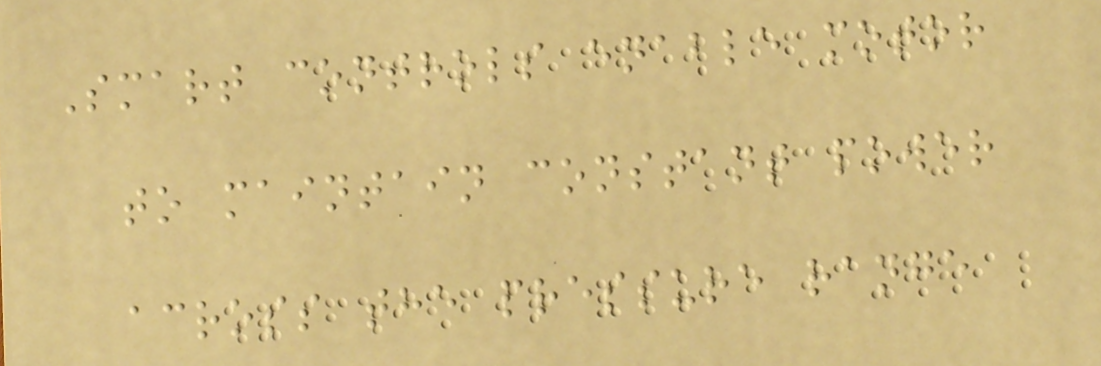Smart controls enable motor
to maintain constant power
across the pressure range
